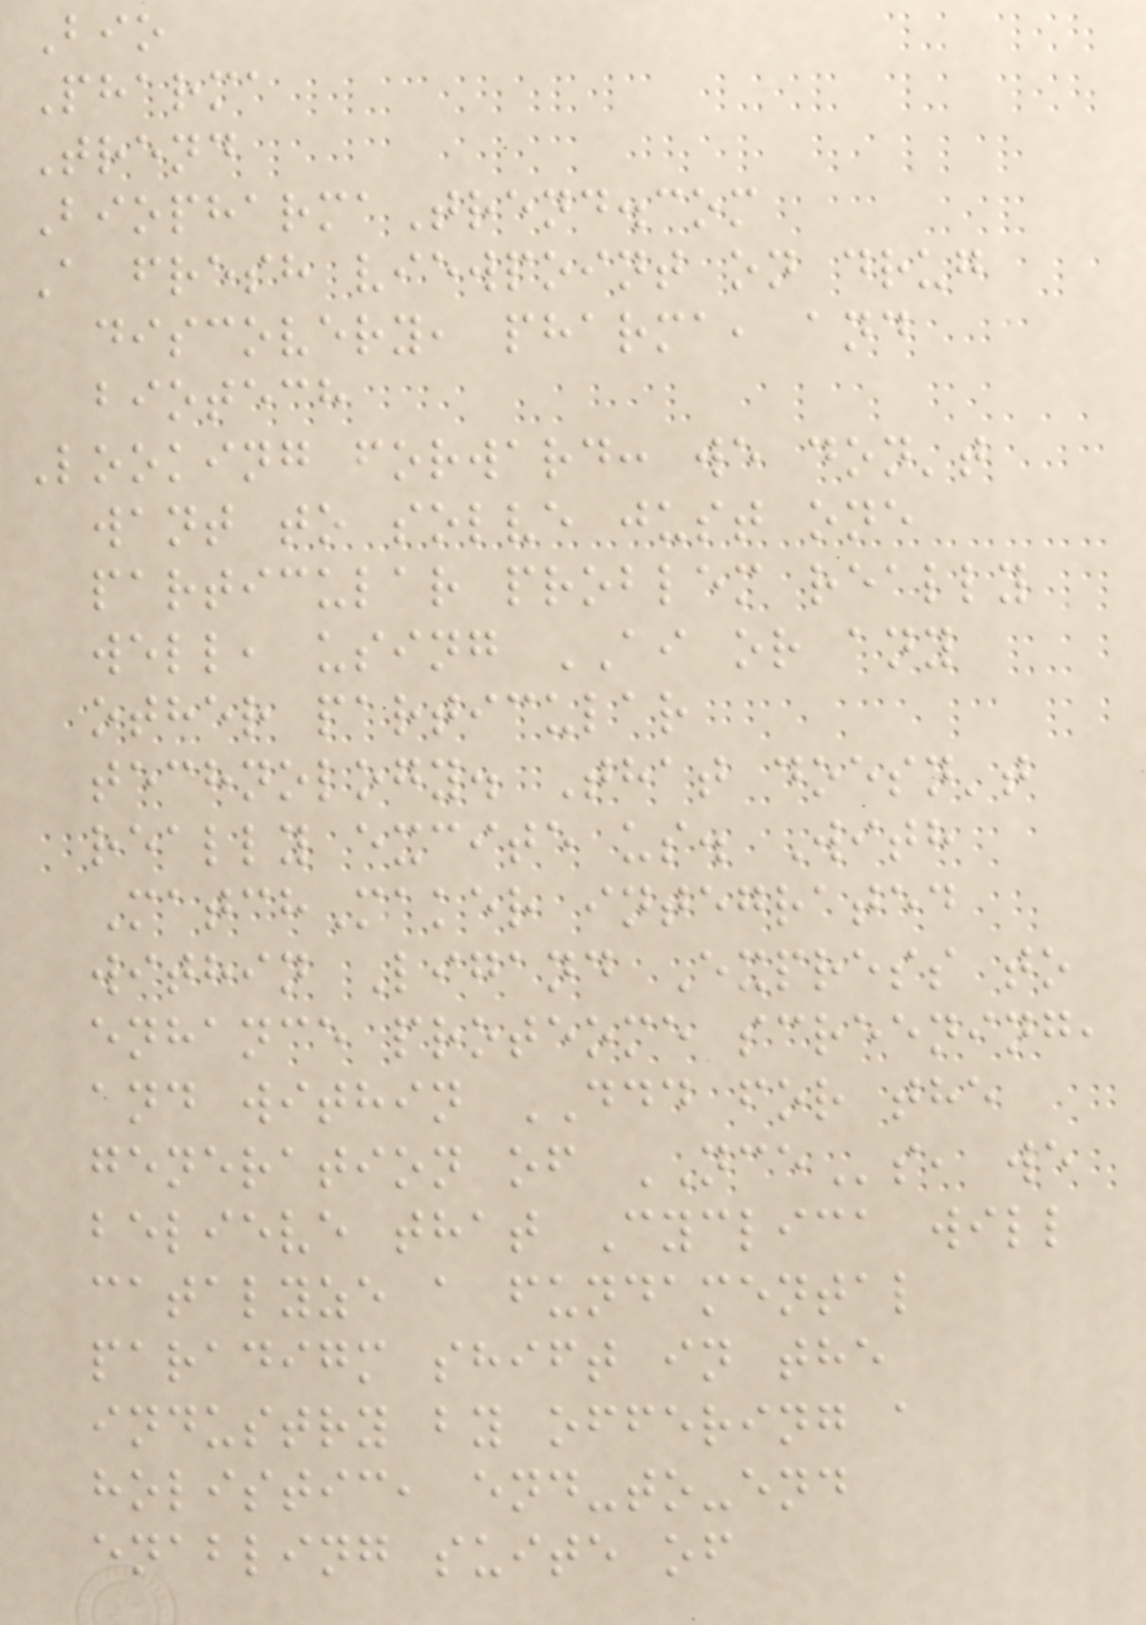Bio
Pharma
Trend
BiopharmaTrend.com
A fresh viewpoint on drug
discovery, pharma, and
biotech
Looking forward: we don't
want to solve just one
particular problem really
well, using AI or any
other particular
technology. That doesn't
really excite us. With
MatchMaker integrated
within Ligand Express to
enhance proteome screening,
and within DDD for the
generation of NCEs, we
believe that Cyclica will
catalyze a fundamental
paradigm shift in the
industry by offering a
holistic, end-to-end
enabling suite of
